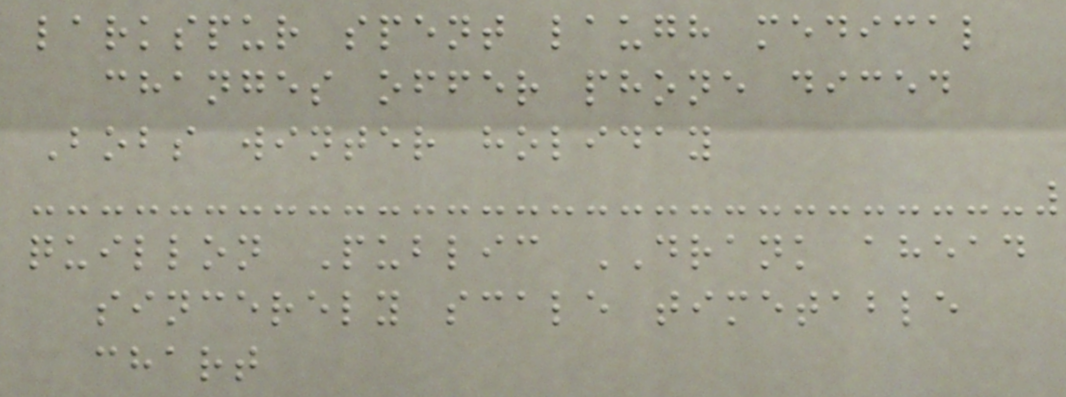larkspur spent laugh medical
changes offer phone diced
Bobs winter holiday
quillon Public DRANK ahead
sincerely scale timetable
chart
